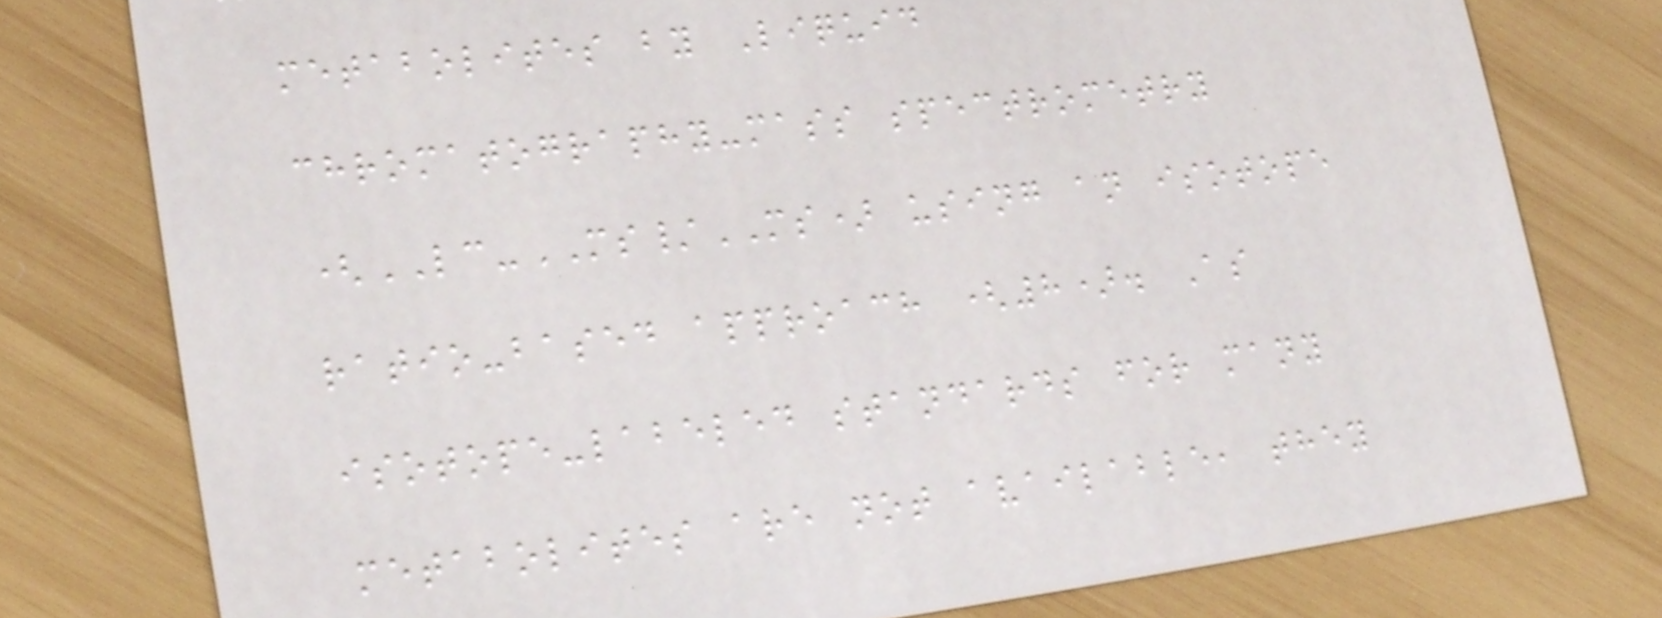metabolites by Liquid
chromatography-mass spectrometry
(LC-MS/MS) using an isotope
ratio-based approach (8). As
isotope-labeled standards for many
metabolites are not available, they
